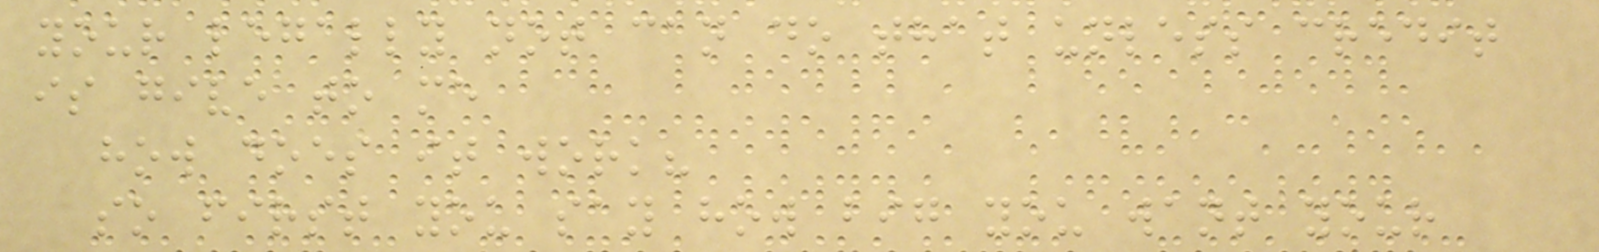your legally not can do that unless credit
is give to me
how does it work?
so first you say how big you want your
